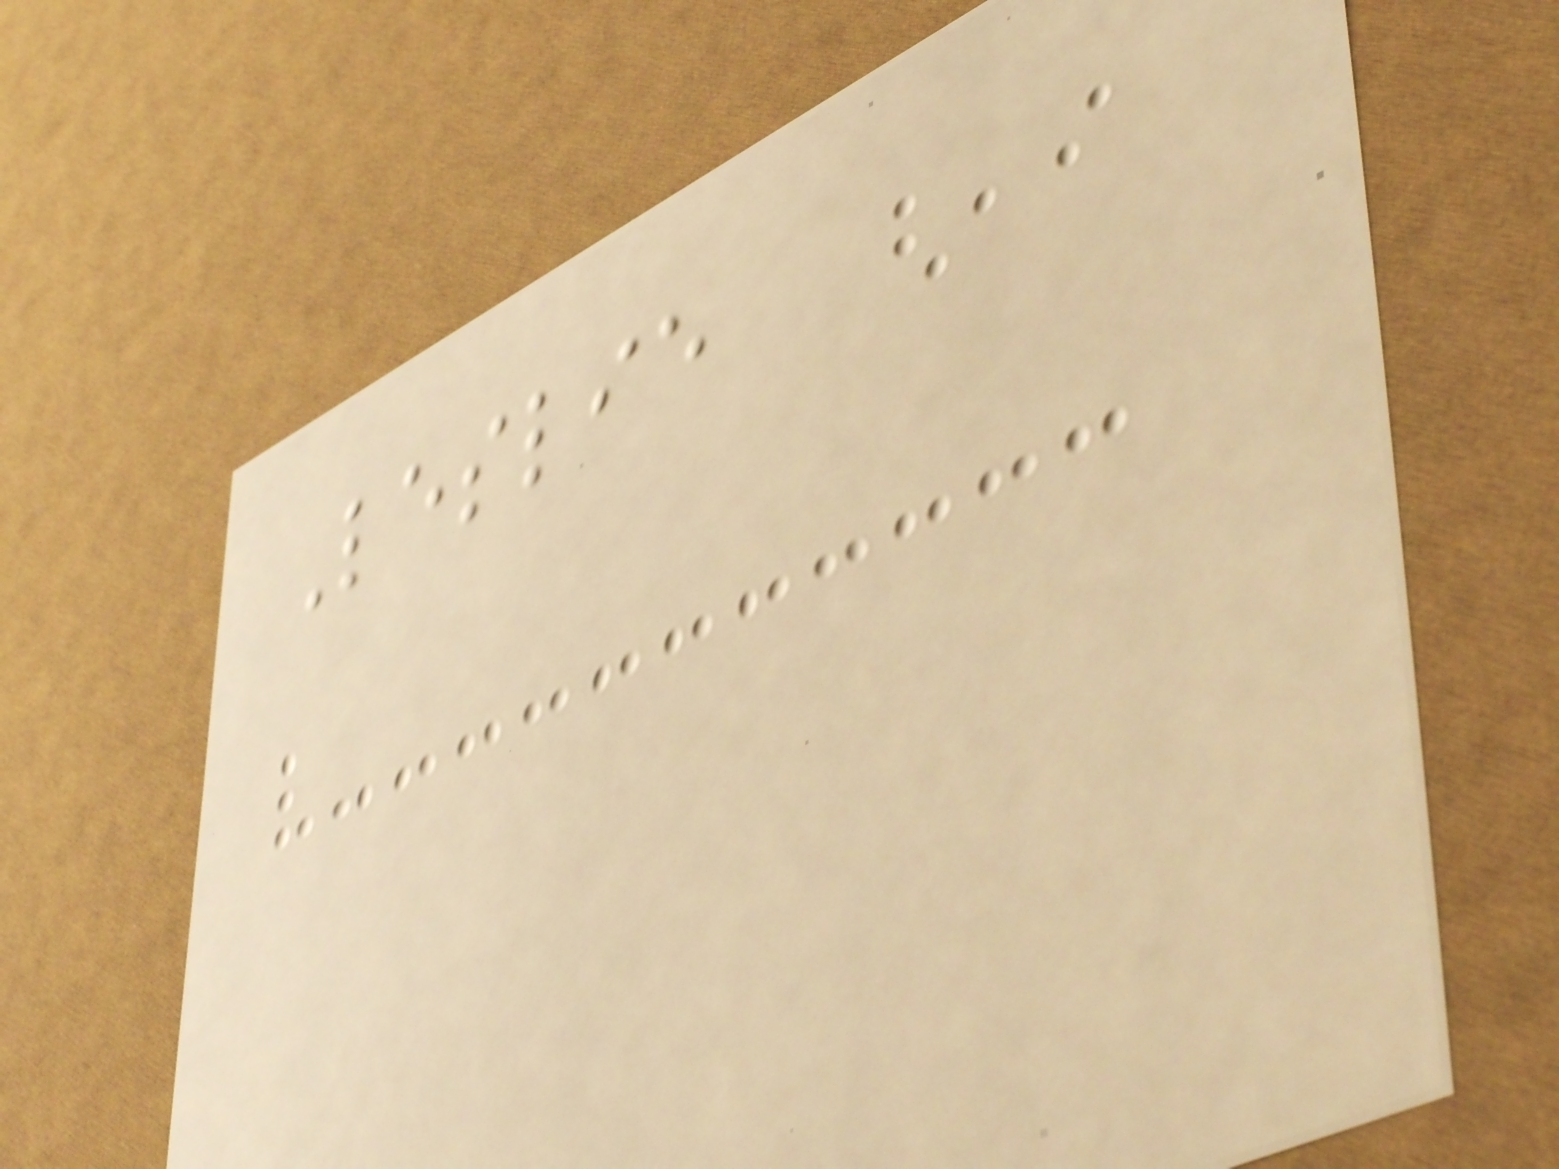Leslie
